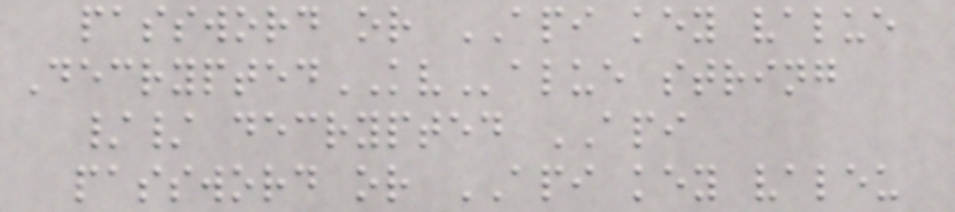password or API key value
DecryptedKValue string
// decrypted API
password or API key valeu
